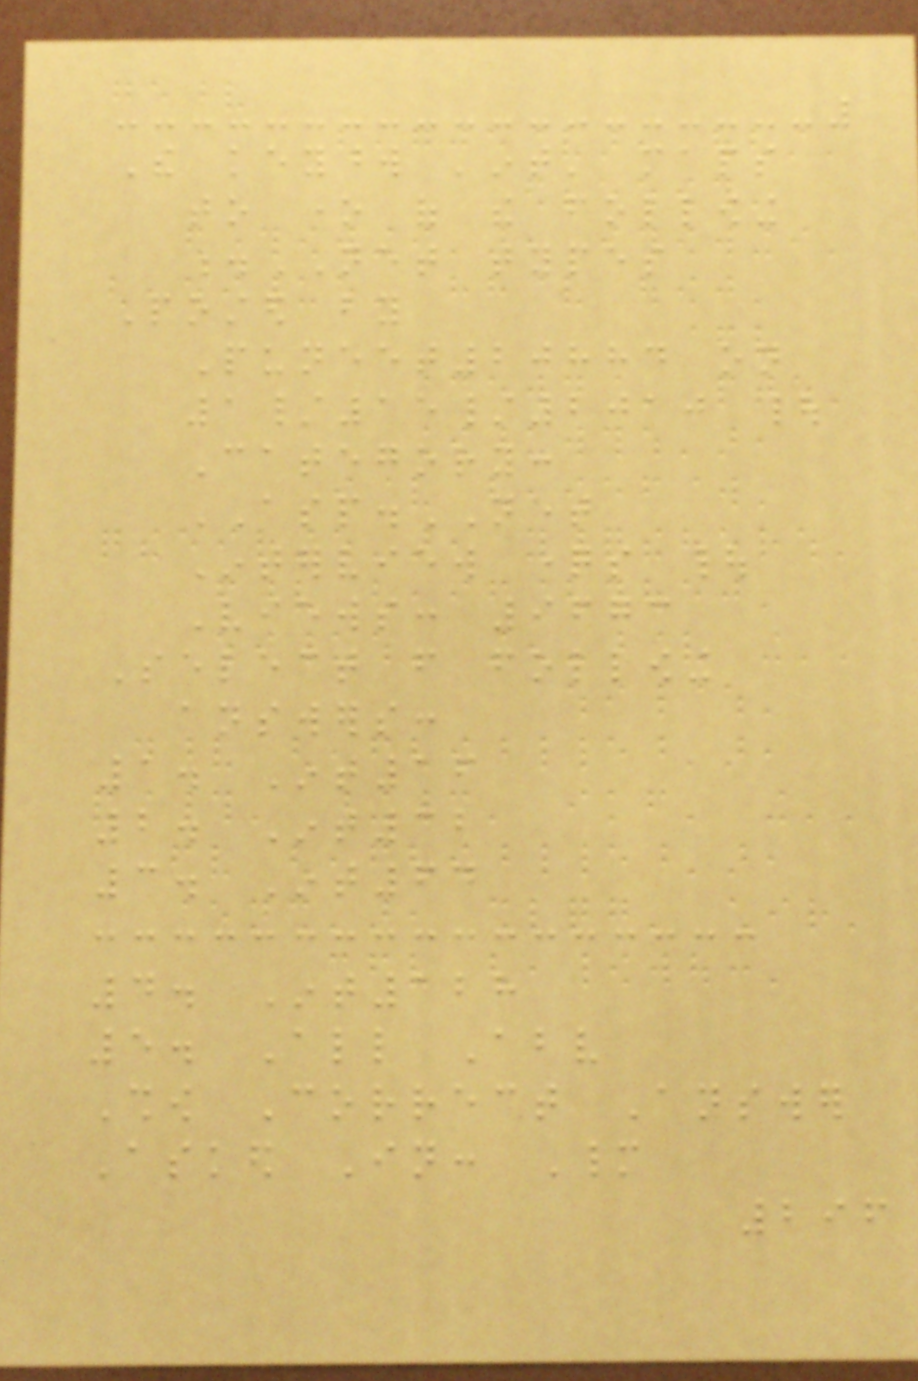The keyword 'int' maps
to one of the following
.NET types
Posted by
Puneet20884 on
1/15/2010 |
Category:
ASP.NET
Interview questions |
Views: 9673
Select from following
answers:
1. Int16
2. Int32
3. Int64
4. Int128
5. All Above
Show Correct Answer
Asked In: Many
296
